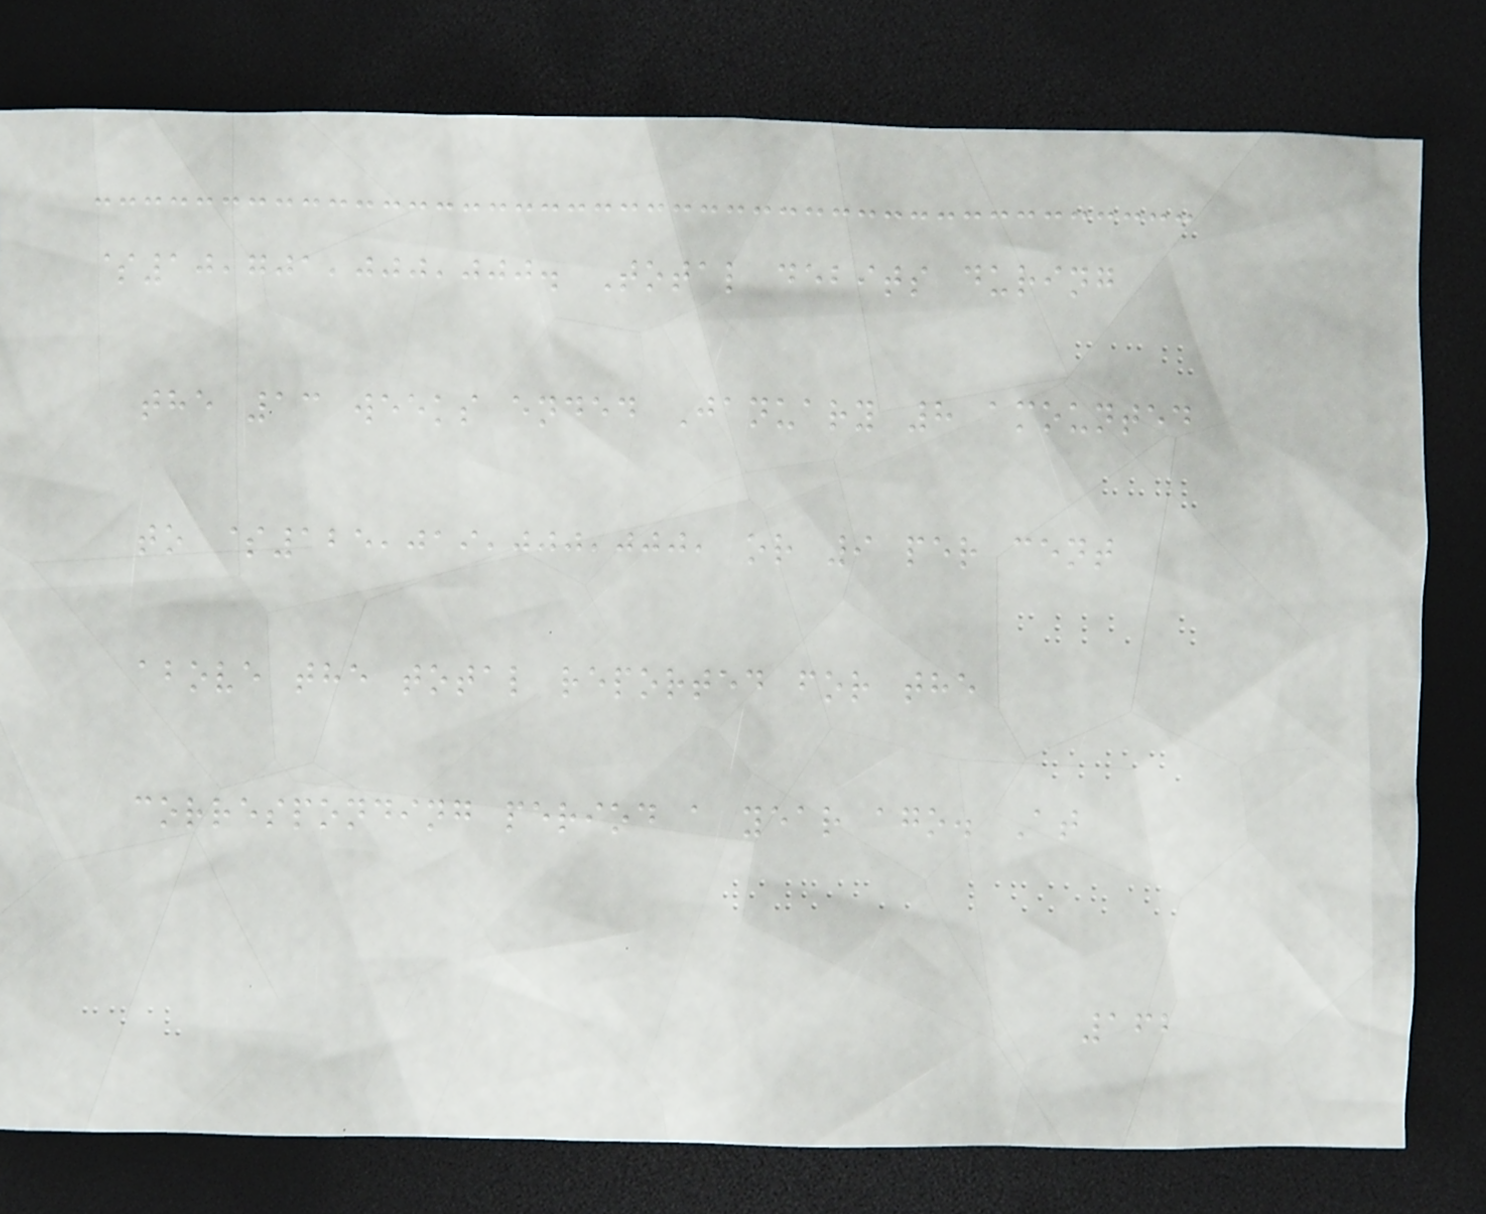$10,701,000,000. Total debits during
the 13 weeks ended January 8 amounted
to $125,019,000,000, or 9 per cent
above the total reported for the
corresponding period a year ago. At
162
